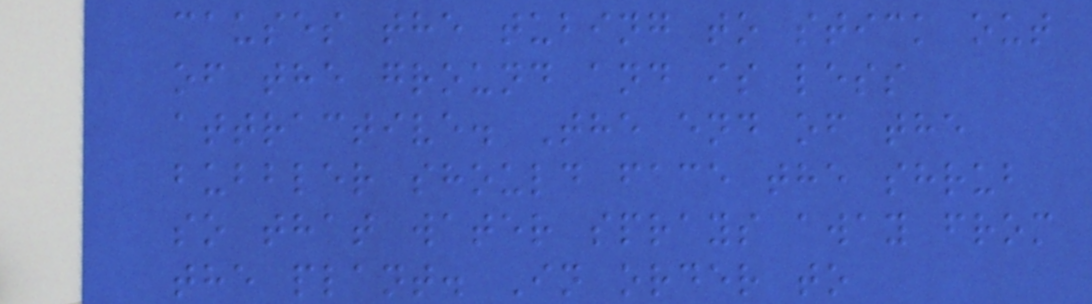causes the tubing to stick out
of the ground and is less
attractive. The end of the
bubbler should face the shrub
so that water sprays away from
the plant. In order to
